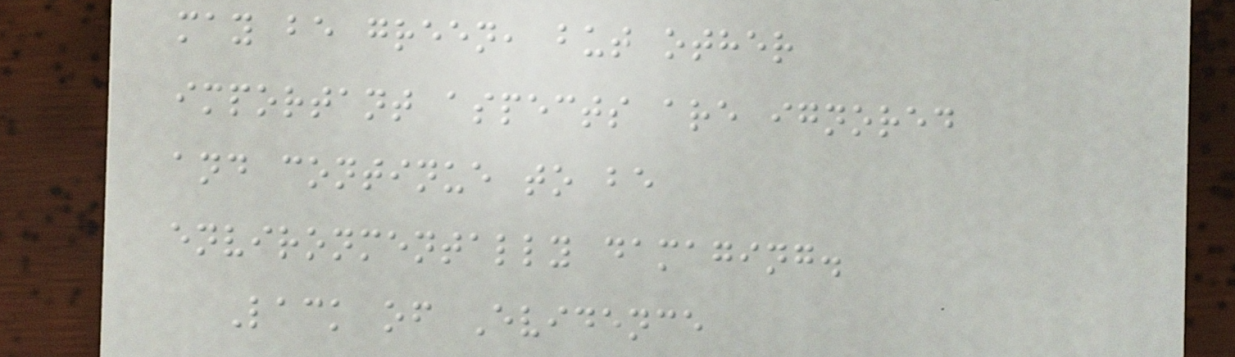may be green, but other
important aspects are ignored
and continue to be
environmentally damaging.
Lack of Evidence
